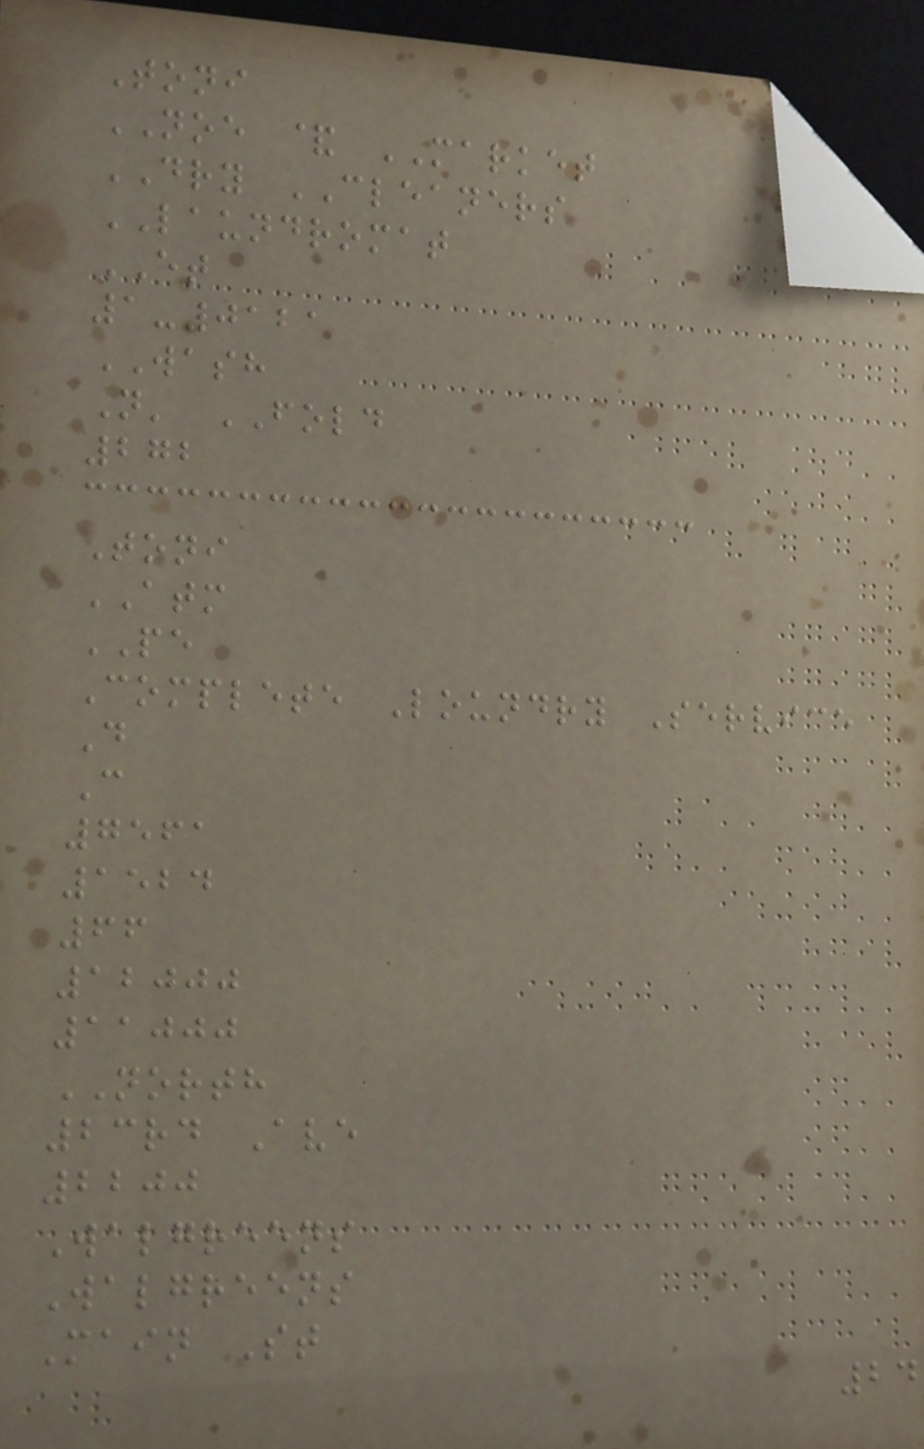Toni
NOE & MARKET
DRY CLEANERS
LAUNDROMAT
ET
1-0121
WASH
N' FOLD
272
Toni
ATM
PE
Complete Loundry Service
D
C
7561
1524
66
12000
11000
NORTH
23rd Ave
2200
Walgreens
Walgreens
Main St
24
